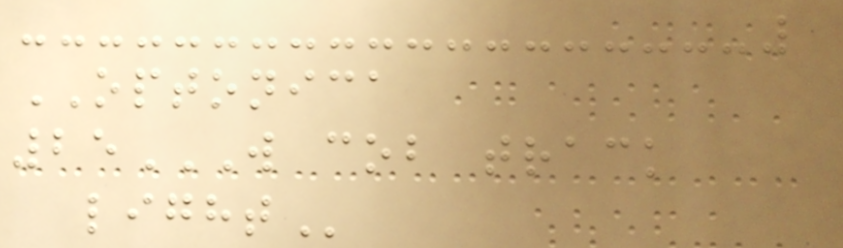OPTONICA
25W COB TRACK
LIGHT
